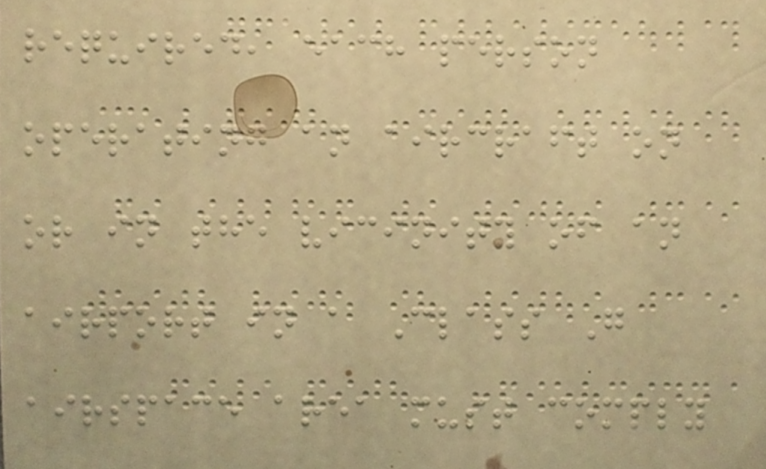required, each person
operating an aircraft on
or in the vicinity of an
airport in a Class G
airspace area must comply
